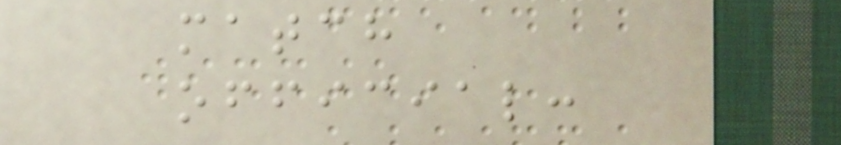match
official:
